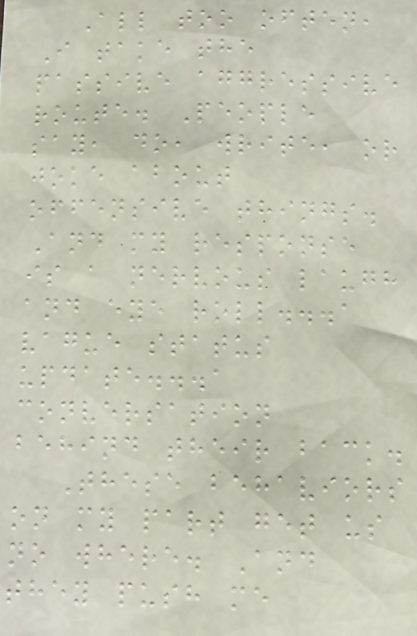All too often,
I take the
passive aggressive
route. People
say, do, write, or
joke about
offensive things.
And my response
is a nervous laugh
and eye roll...a
vague status
update...a
conversation
behind their back.
These behaviors
on my part get us
no where. And
they push me
